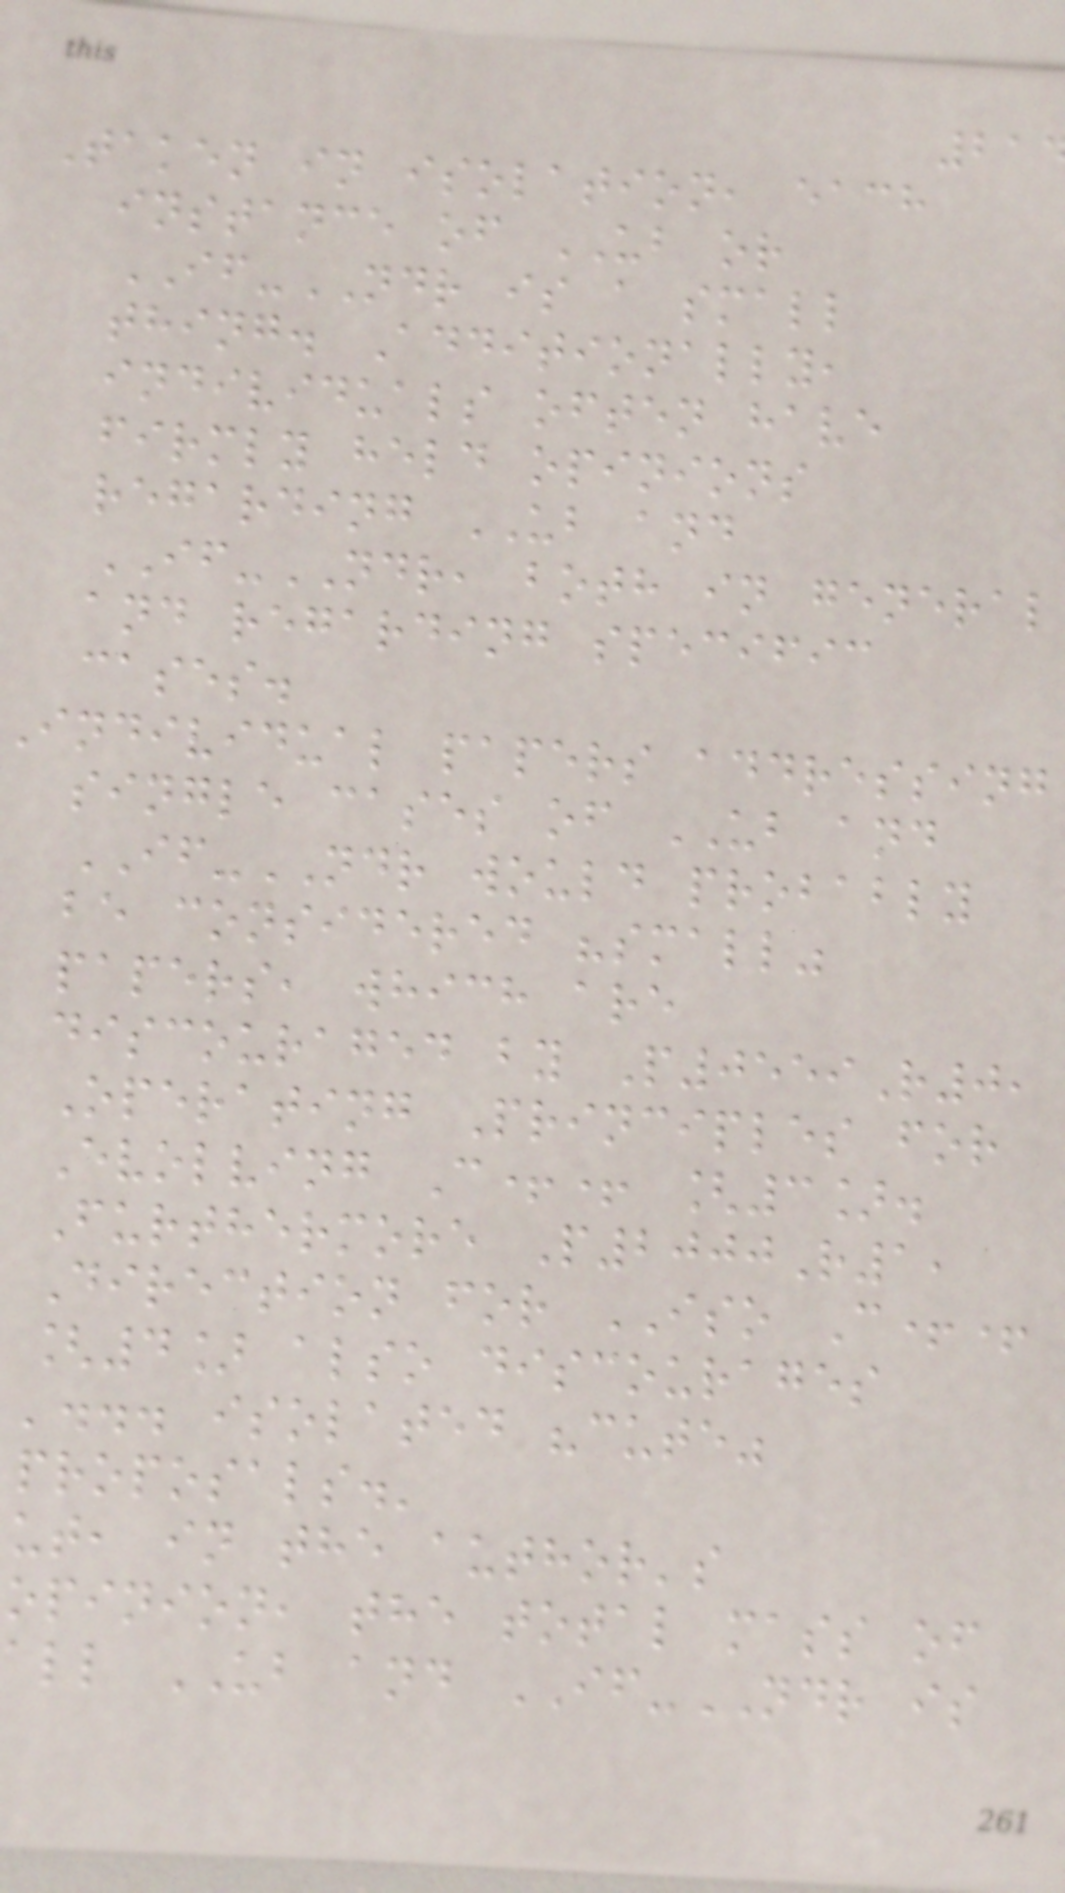Taken in isolation, each
instance of UB or
IF-NDR is a small
thing. Additionally,
individuals often have
firmly held opinions
regarding UB and
IF-NDR, both in general
and regarding specific
cases.
individual papers addressing
single cases of UB and
IF-NDR would probably
be considered "small"
papers, which are
discouraged by P0559R0,
Operating Principles for
Evolving C++ [3].
Furthermore P2000R1,
Direction for ISO C++
[4] also discourages
'... isolated "cute"
proposals.'
ut, in the author's
opinion, the total mass of
all UB and IF-NDR is
